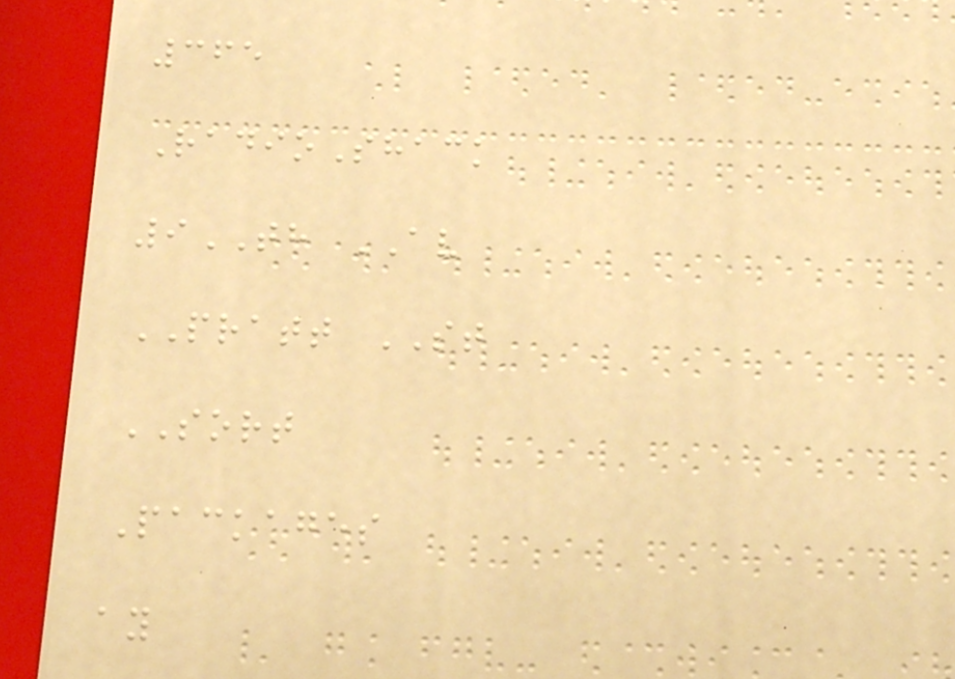365
RadioShack
9TH AV
PRATT ST
SORT
Packages
ay
